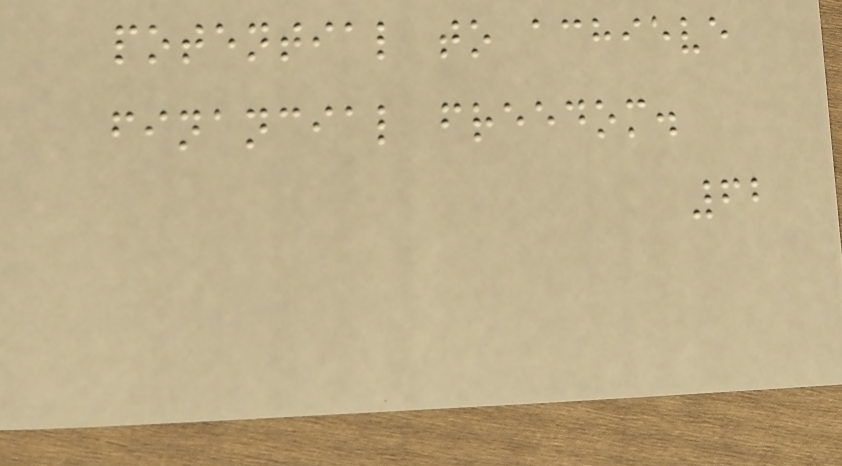potential to achieve
financial freedom.
62
